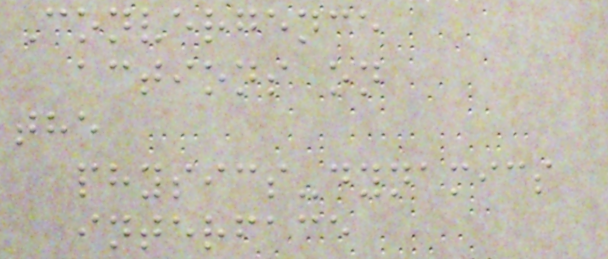Convergence
actions on
the
physics-dynamics
interface
